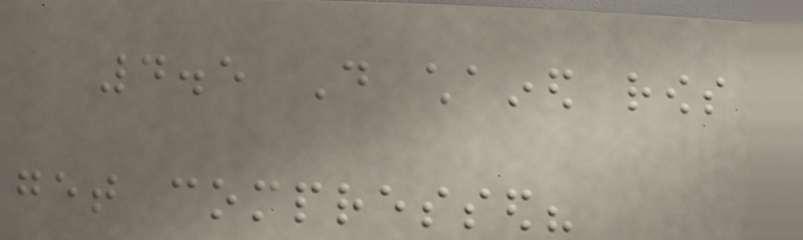4.5 Do chained rows
get compressed?
